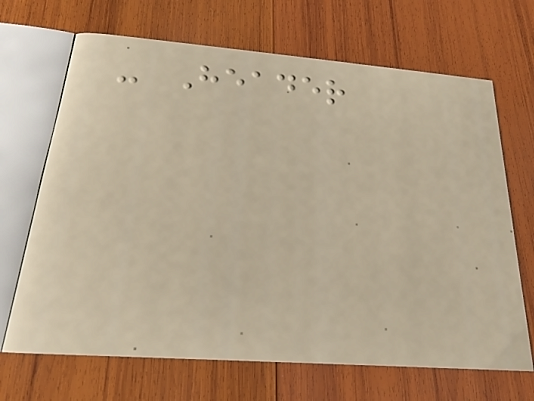- Header
